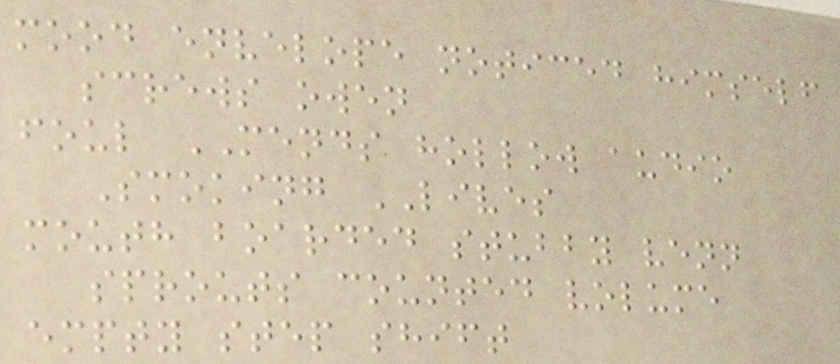mood envelope noticed himself
screws owen
foul MENDS hollow audio
Smoking LIVES
mouth boarded stubby venn
sprouts counted volume
empty step shift
